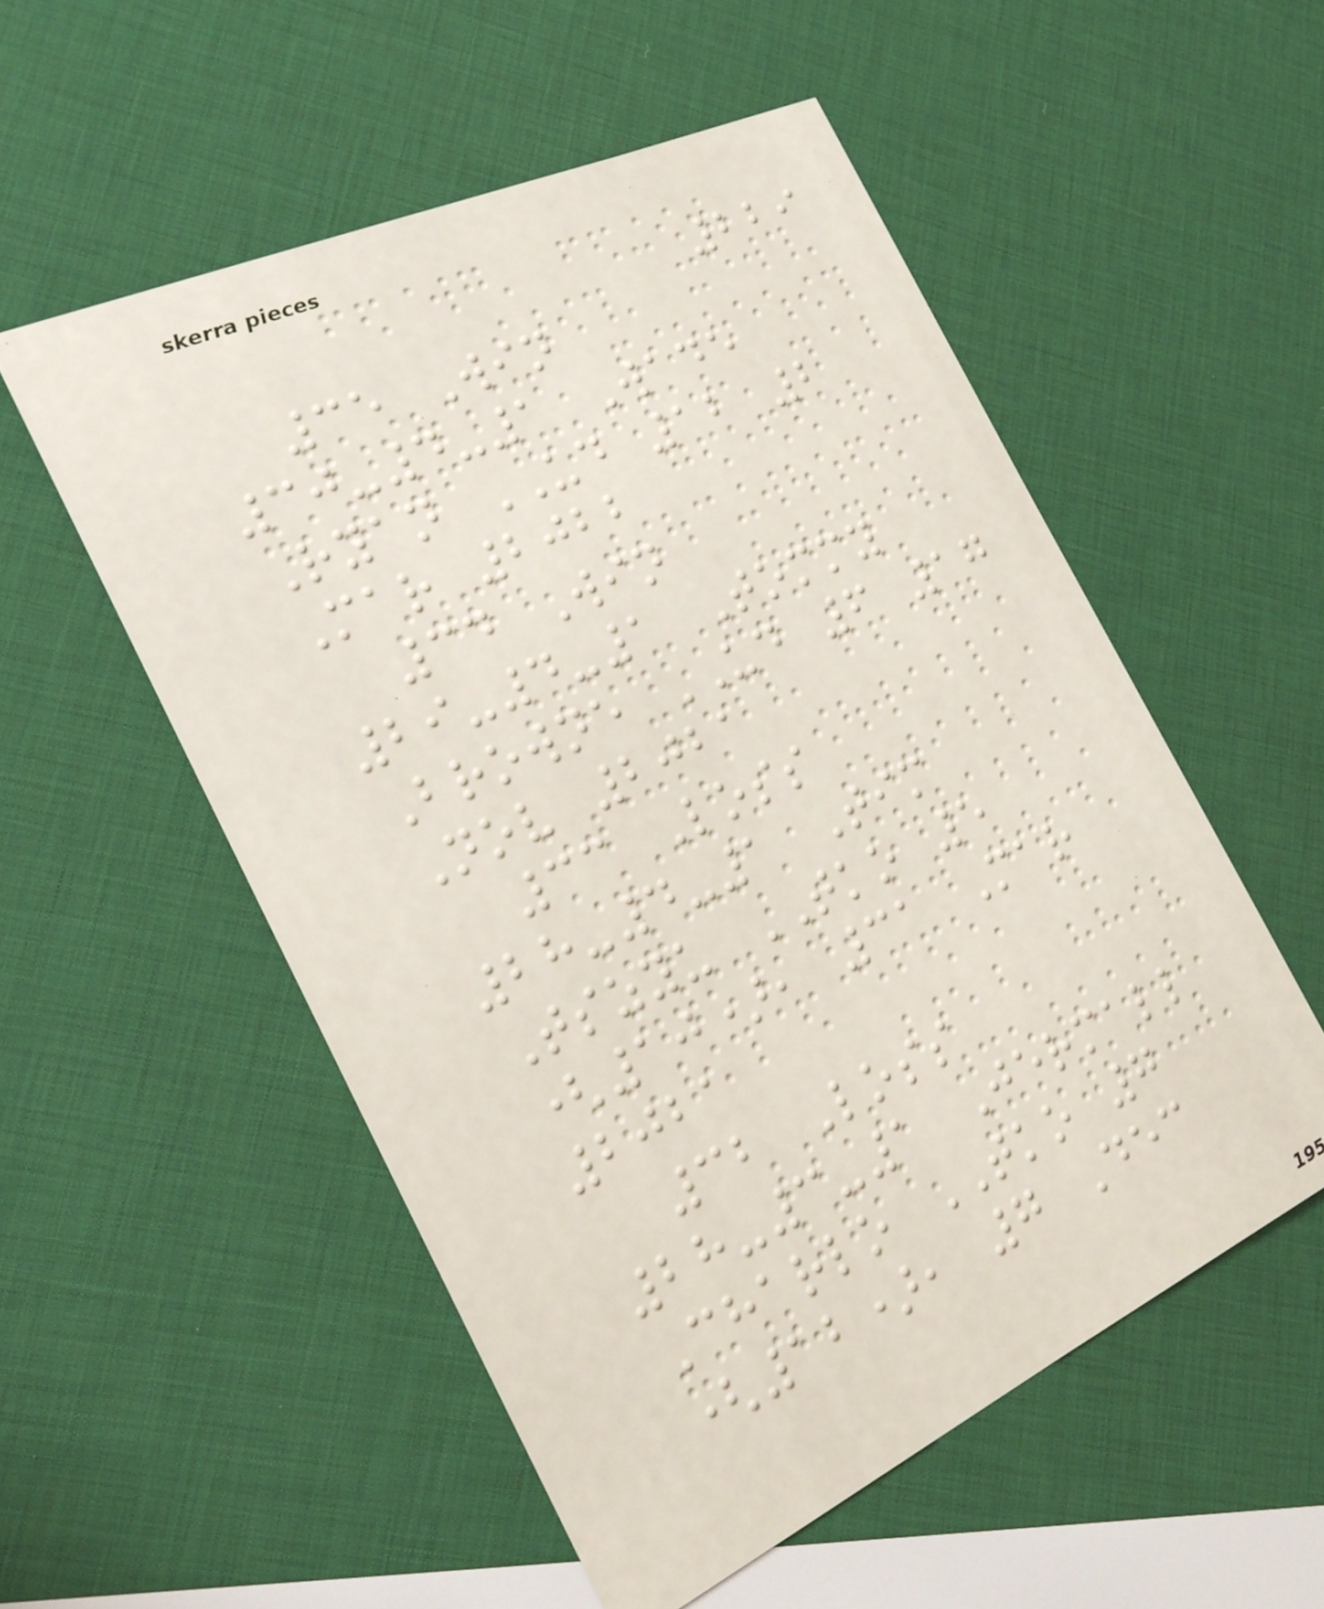229
35 Win
30-4-1 Wade
Ryan UD 12 2
Mar 2022
34 Win
29-4-1 Tommy
Browne UD 6 17
Nov 2021
33 Loss
28-4-1 Tim
Tszyu TKO 5
(10), 31 Mar
2021
32 Loss
28-3-1 Jermall
Charlo TKO 7
(12), 7 Dec
